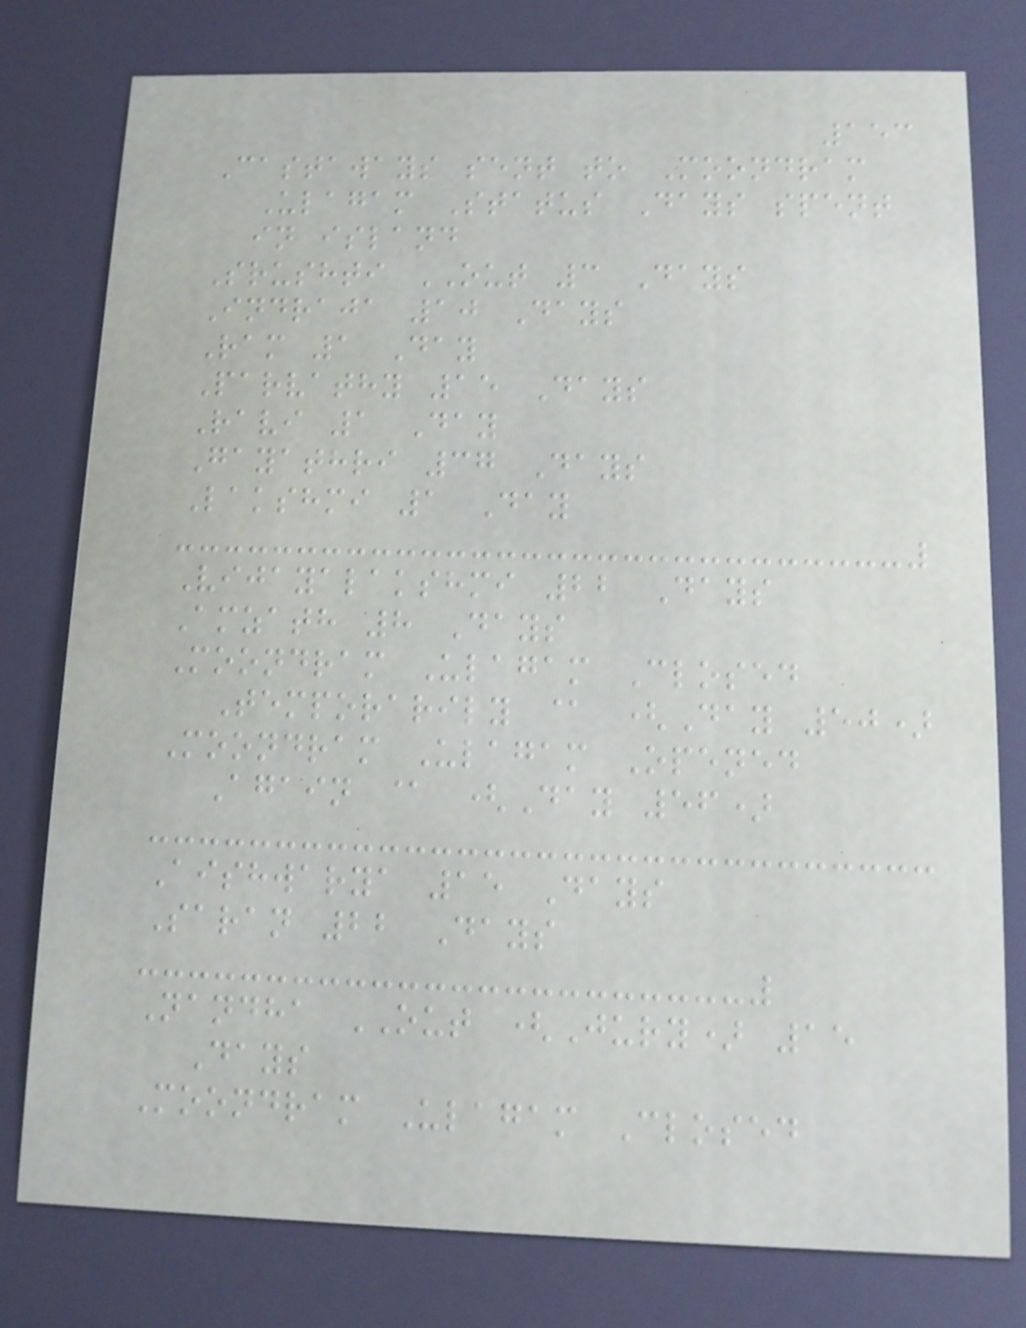153
Castaways sent to Moondram
Ulagam Status Days spent
in island
Srushti OUT 3 Days
Indraja 10 Days
Ram 1 Day
Parvathy 15 Days
Ravi 1 Day
Gayathri 37 Days
Lakshmi 1 Day
Vijayalakshmi 22 Days
Amzath 8 Days
Moondram Ulagam Closed
Temporarily @ (Day 50)
Moondram Ulagam Opened
Again @ (Day 56)
Aishwarya 15 Days
Saran 22 Days
Nandha OUT (Jury) 15
Days
Moondram Ulagam Closed
